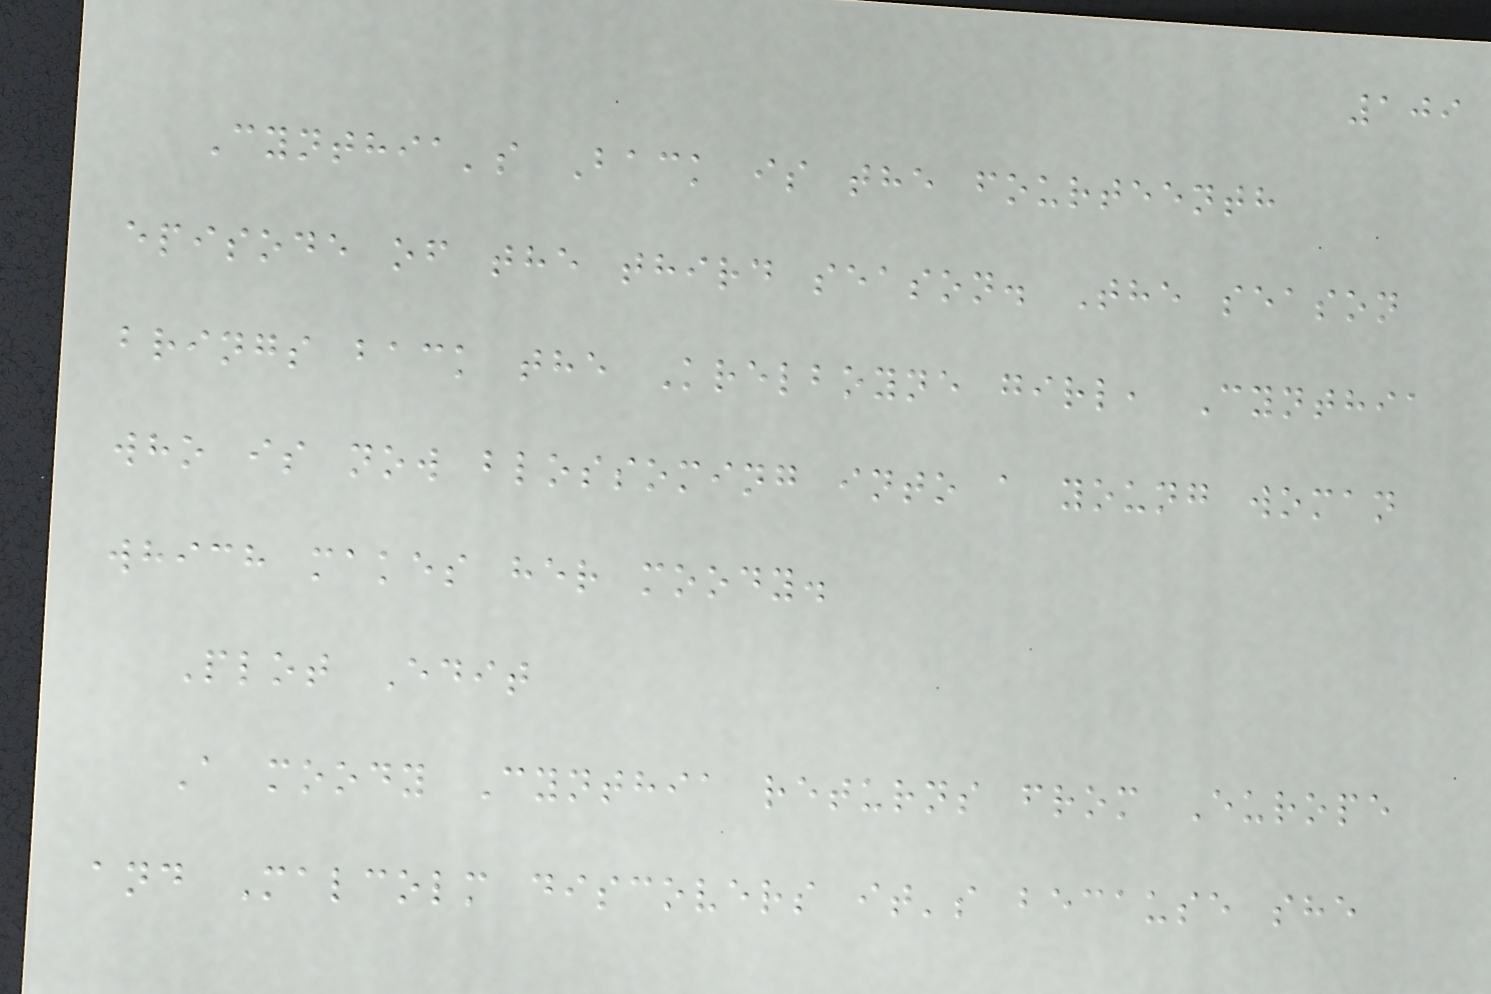109
Cynthia's Back is the fourteenth
episode of the third season. The season
brings back the Krelboyne girl, Cynthia
who is now blossoming into a young woman
which makes her moody.
Plot Edit
A moody Cynthia returns from Europe
and Malcolm discovers it's because she
